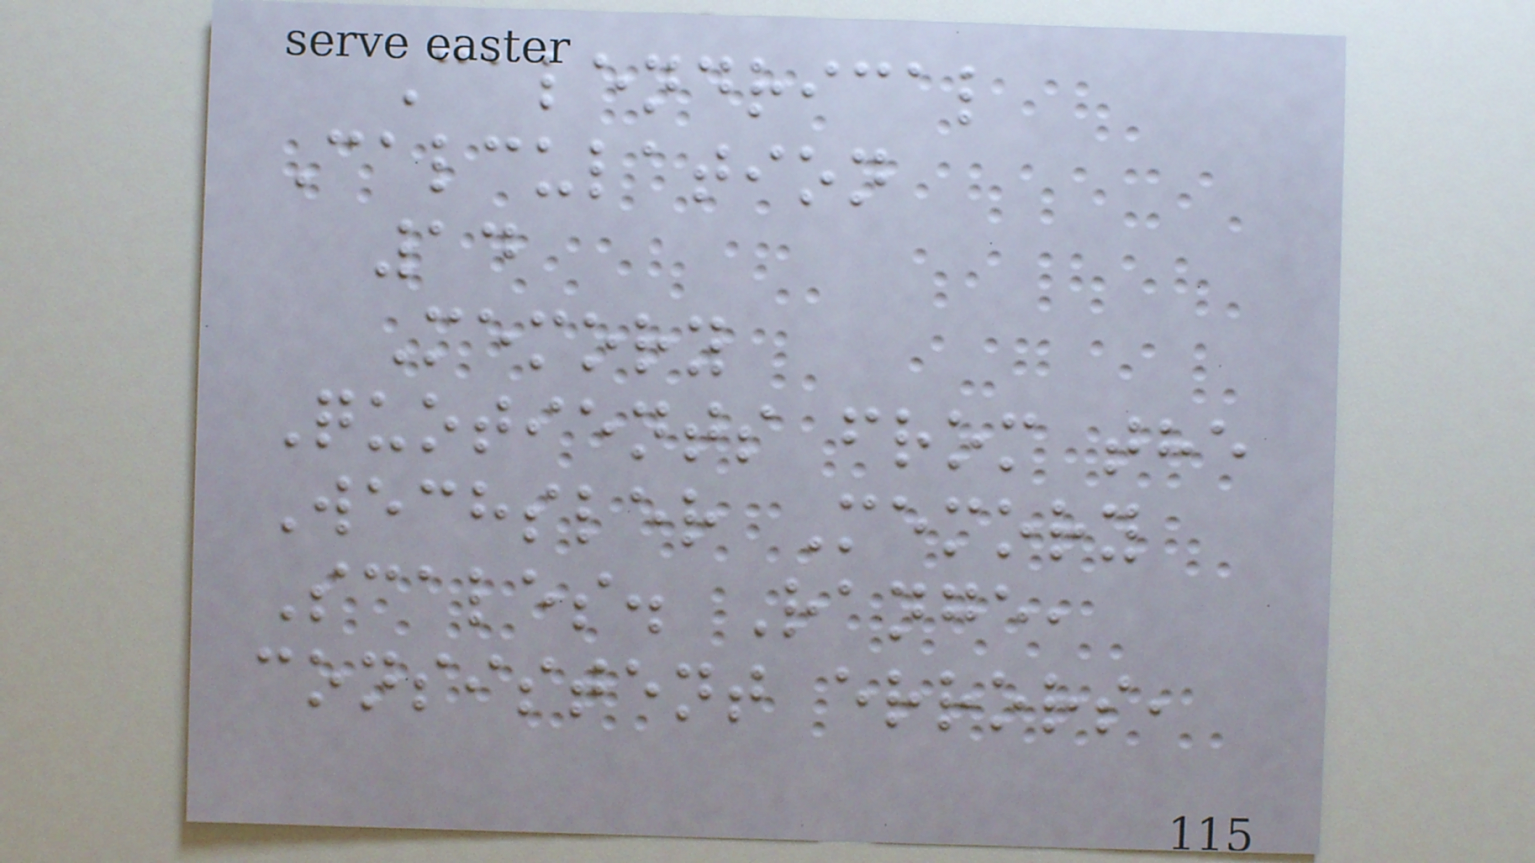Calendrical
Calculation
14
Memory
Quotients from the
Wechsler Memory
Scales. Range,
consistent errors,
